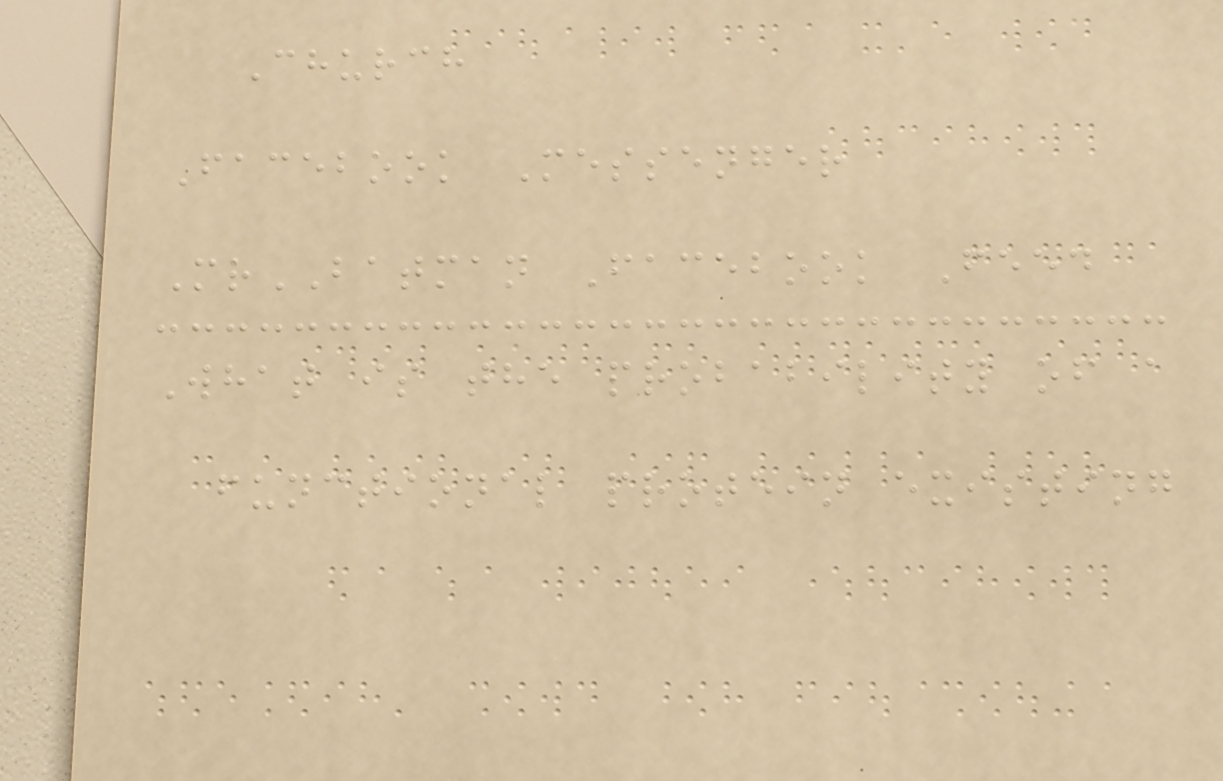Church
Facebook Messenger
MrBATMAN Facebook Feed
What is the probability of a
functional protein existing
